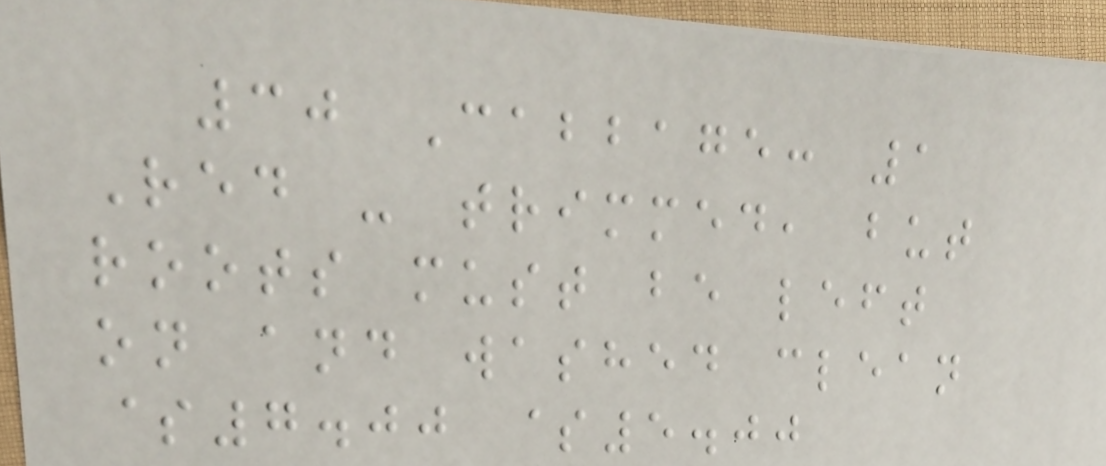30 Cabbage: 1
Red - trimmed, but
roots must be left
on and washed clean
$7.00 $5.00
